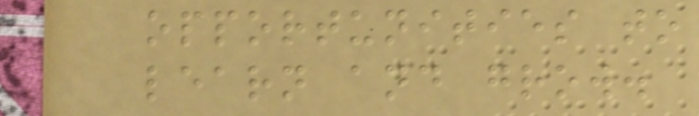opportunities to
learn and grow.
